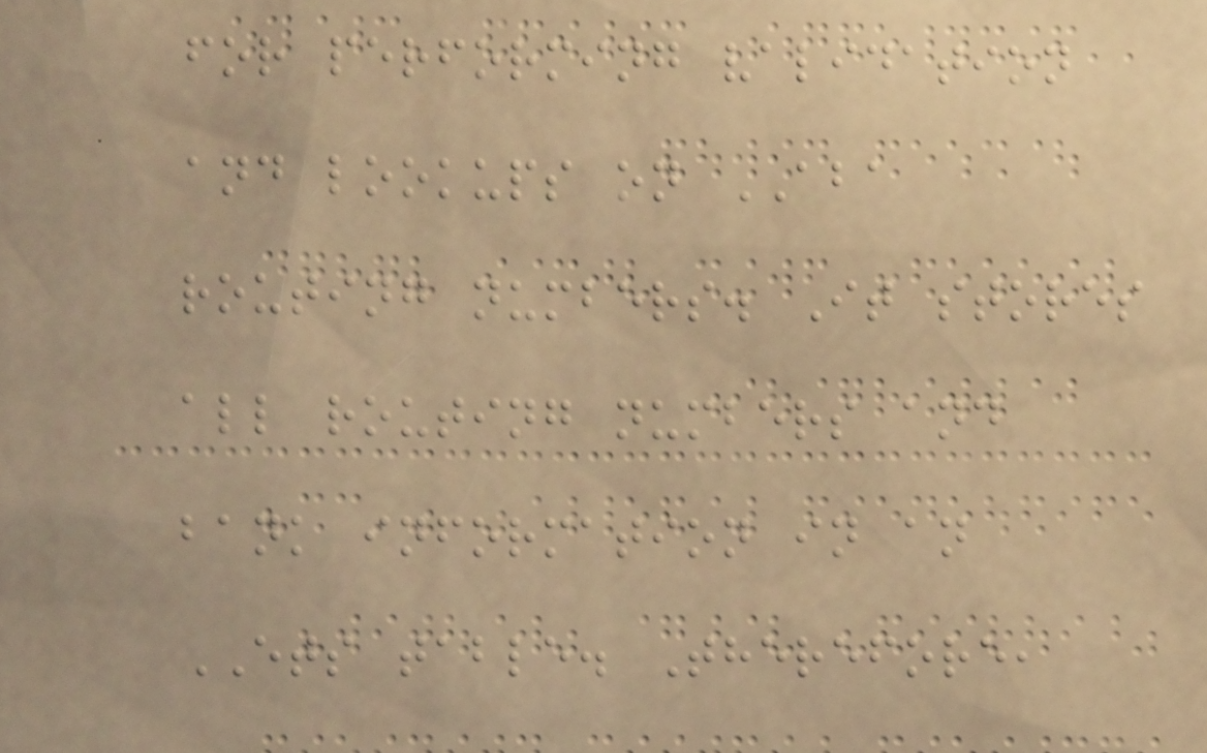for performing validation
and lookups on ABA
routing numbers. It stores
all routing numbers and
bank information in an
ETS table. Therefore,
